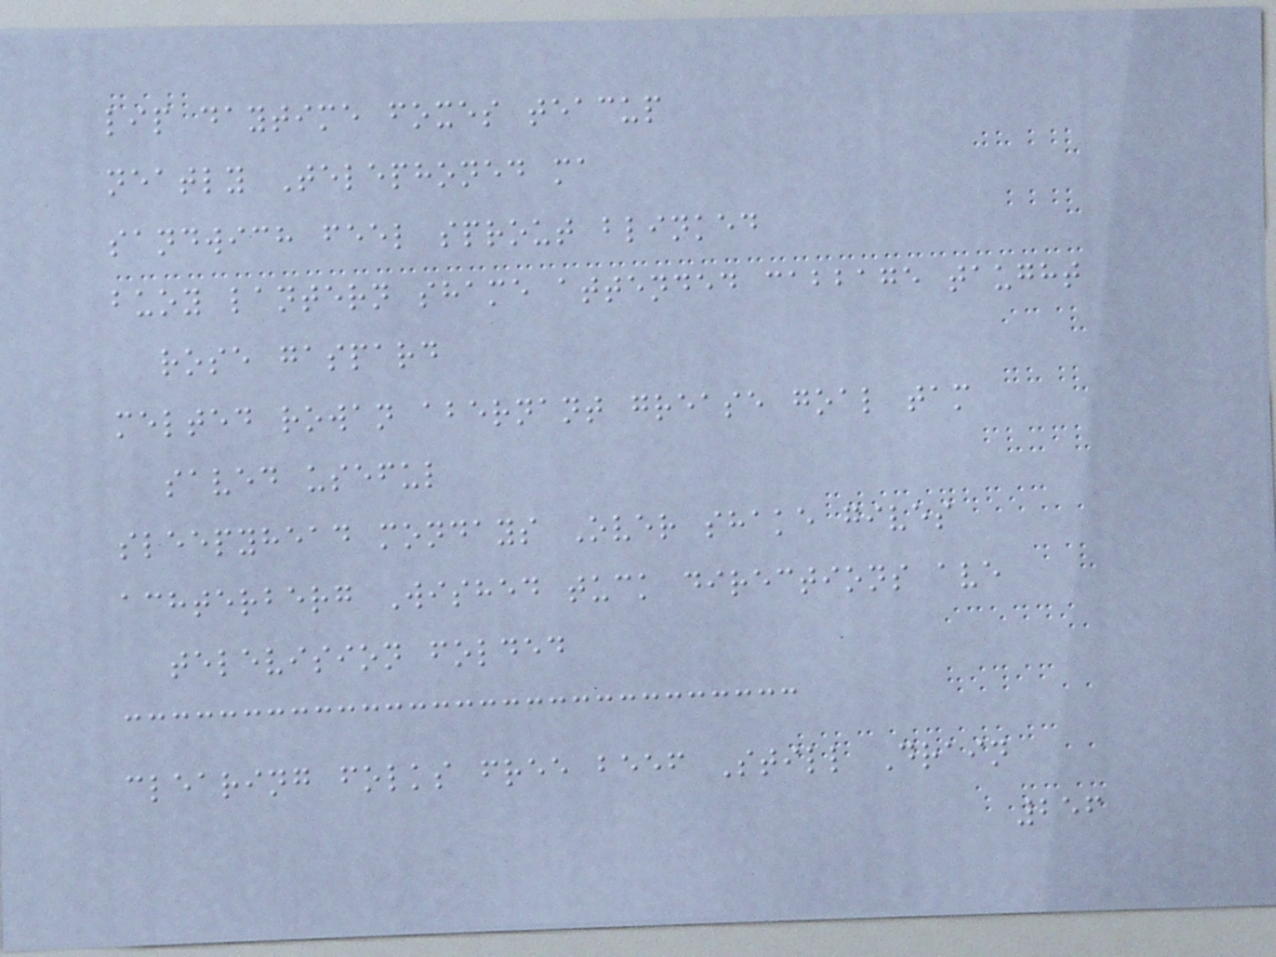lip daytime foxes teacup
neatly Telephoned ma
sandwich feel sprout blinked
buoy lantern shame attended cabbage taught
rose gaspard
melted rowan abernant grease goal tam
saved useful
sleepyhead mondays Over shake gives
achterberg Wished tuck directions ave
television folded
clearing folks free beef Still Drain
256
